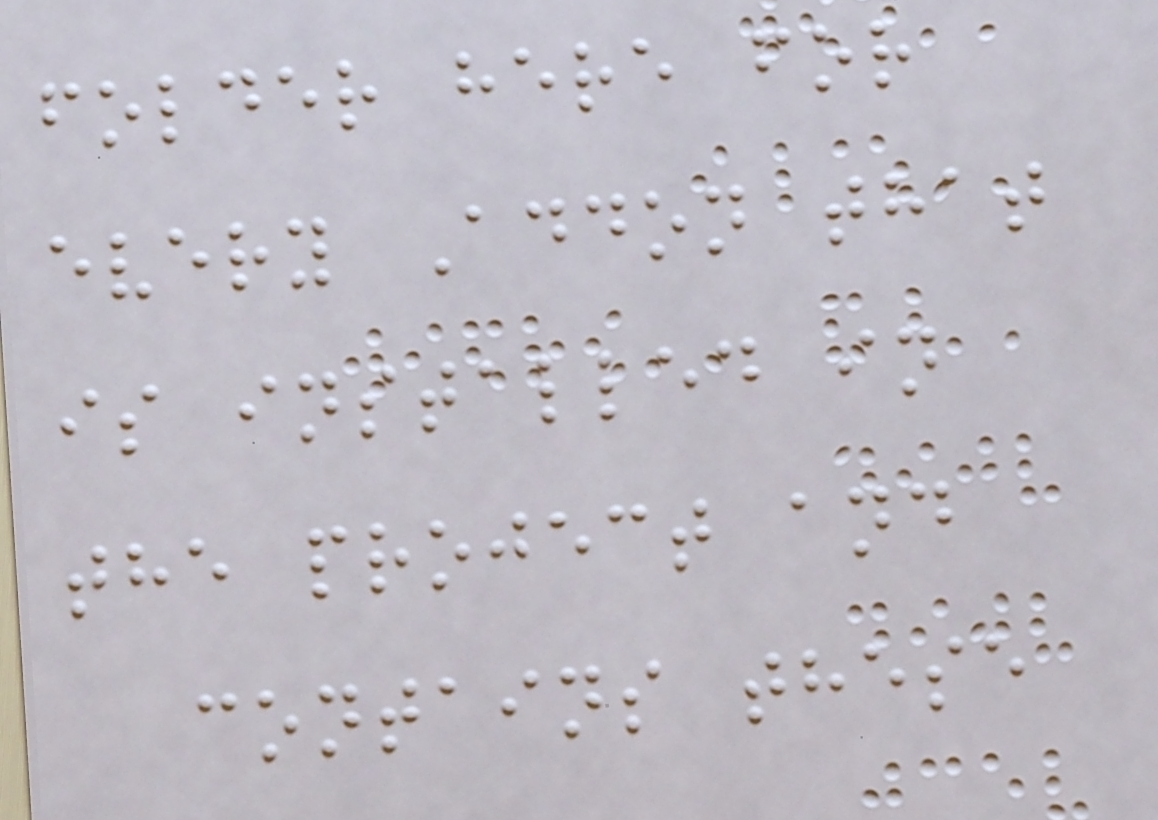folder here for
every Addon that
is installed in
the project and
contains these
